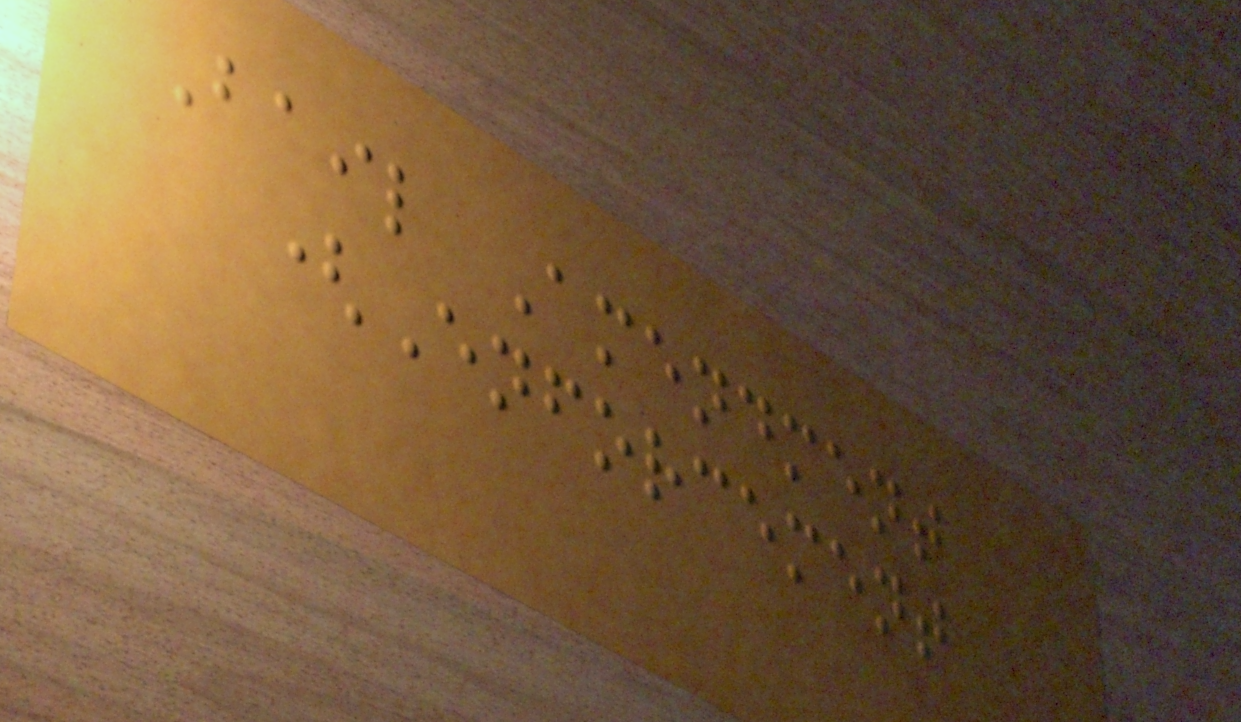Bail Amendment
(Enforcement
